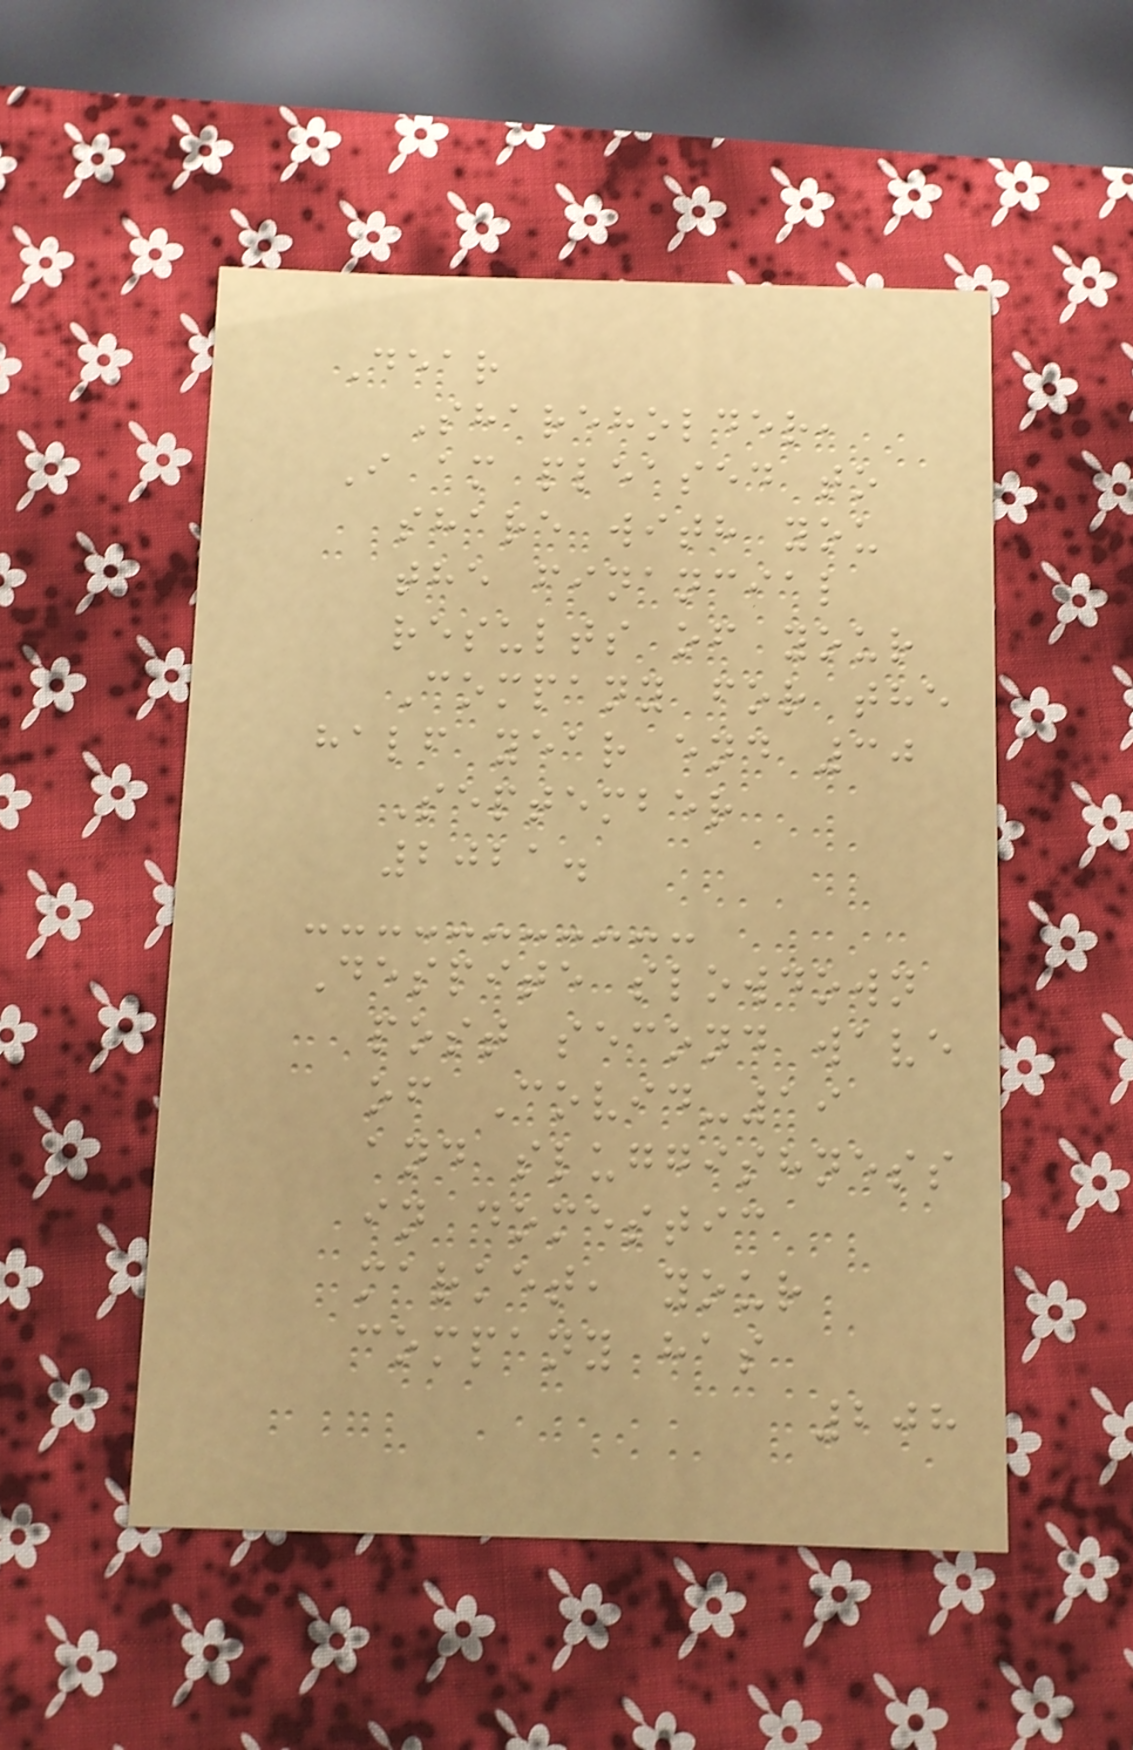Dear
Shareholder,
I am pleased to
share with you
the financial
results of your
Company for the
half year end 30
September
2021.
Despite slowdown
post second wave
of Covid-19
and sluggishness
in domestic
market, your
company has
208
